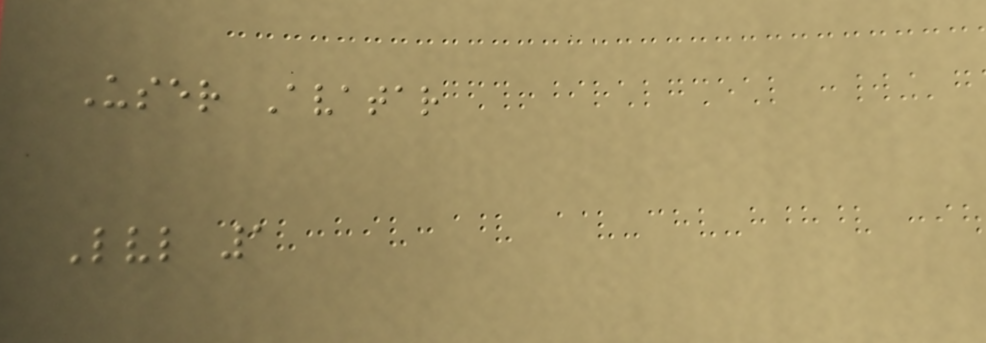User Avatar
Lvl 1
